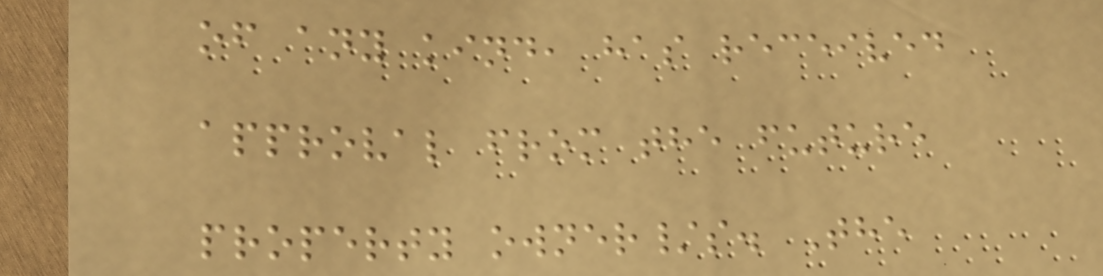of any kind, has received
approval from the future
property owner/s. The
